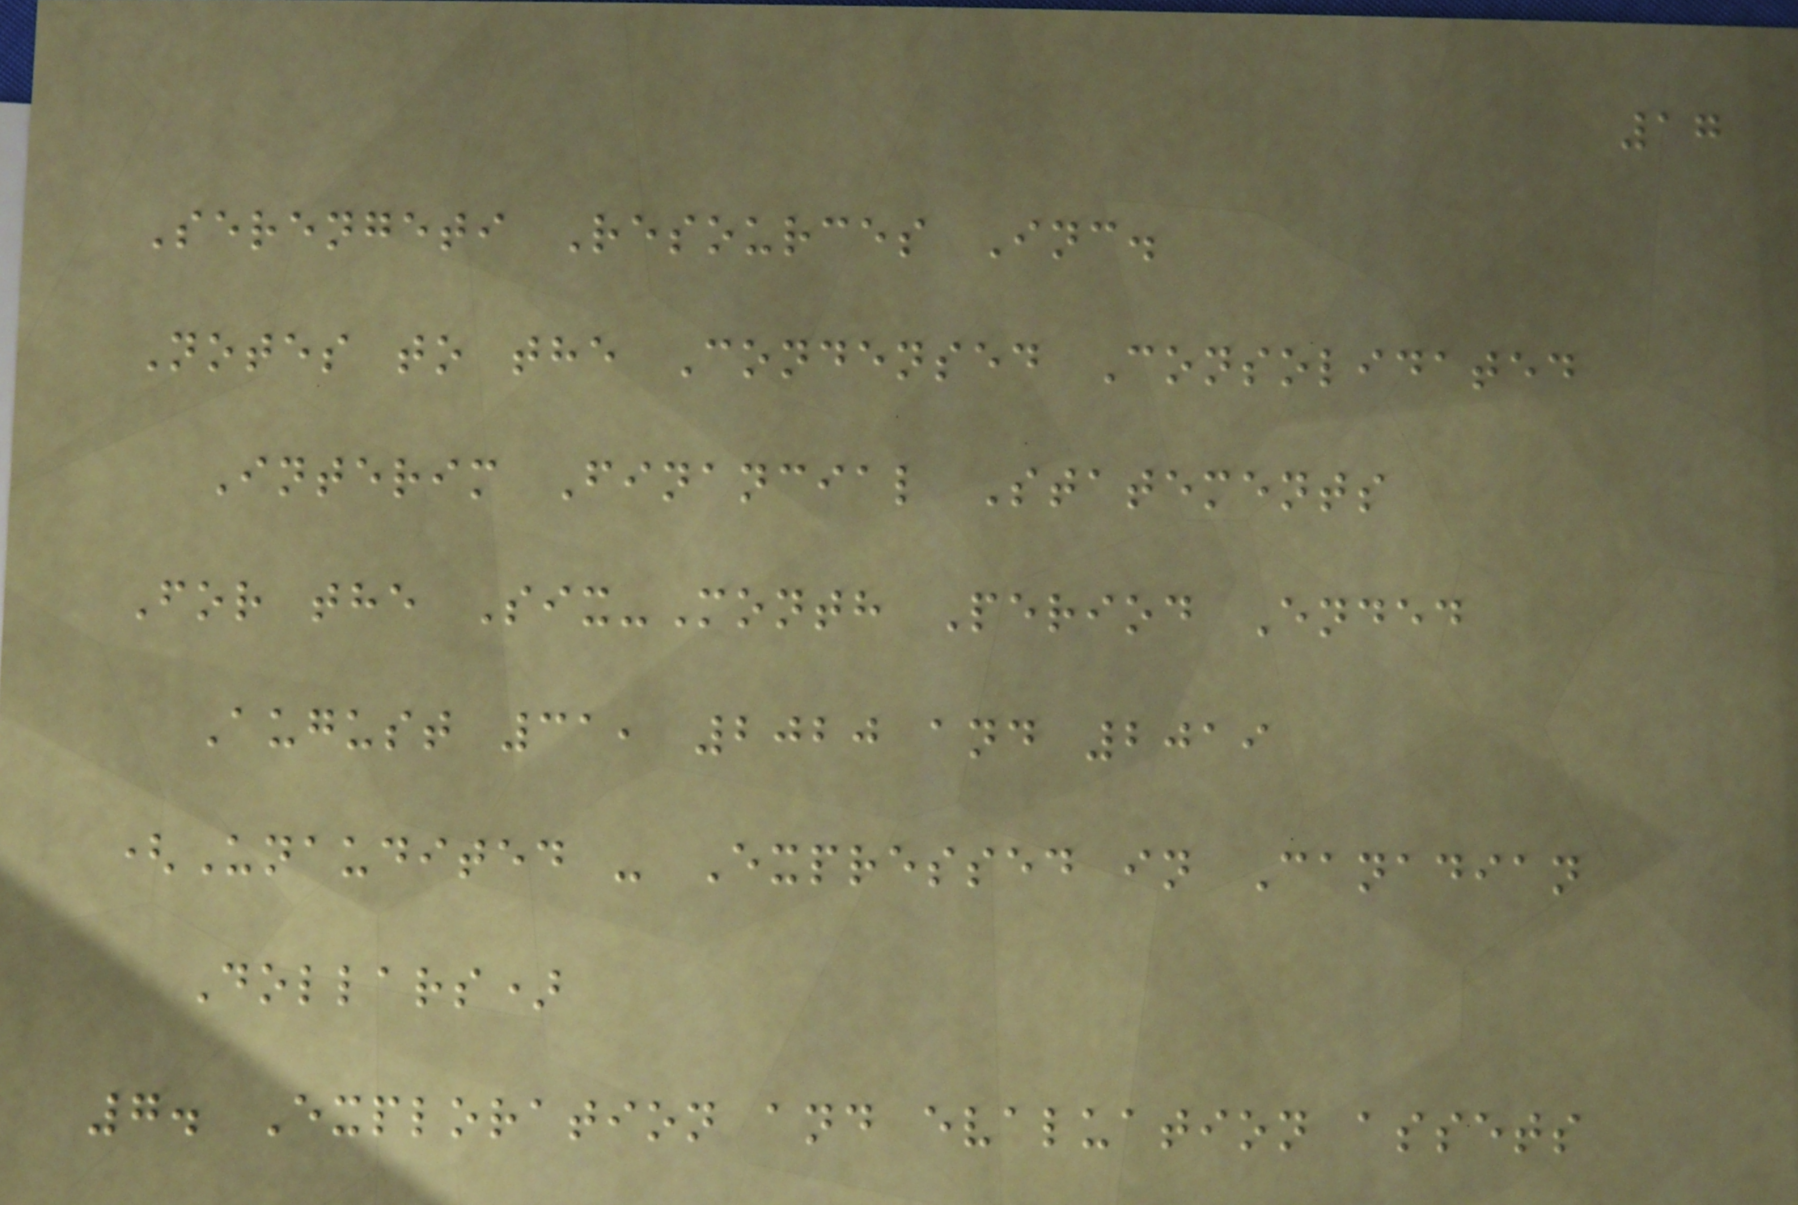17
Serengeti Resources Inc.
Notes to the Condensed Consolidated
Interim Financial Statements
For the Six-Month Period Ended
August 31, 2020 and 2019
(Unaudited - Expressed in Canadian
Dollars)
7. Exploration and evaluation assets
